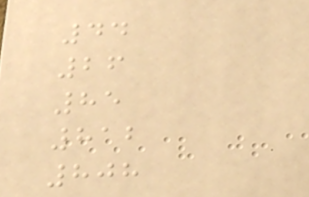44
26
85
812
808
